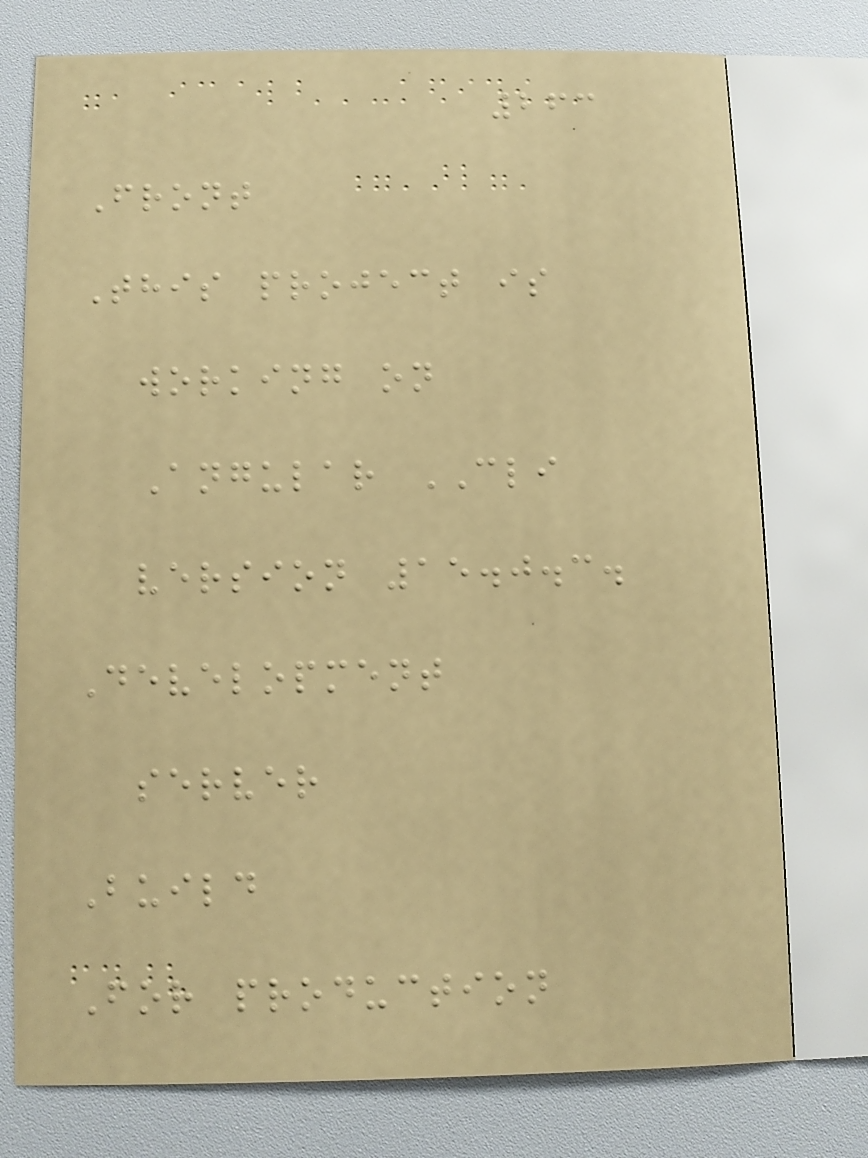263
Front
This project is
working on
Angular CLI
version 15.0.3.
Development
server
Build
For production
